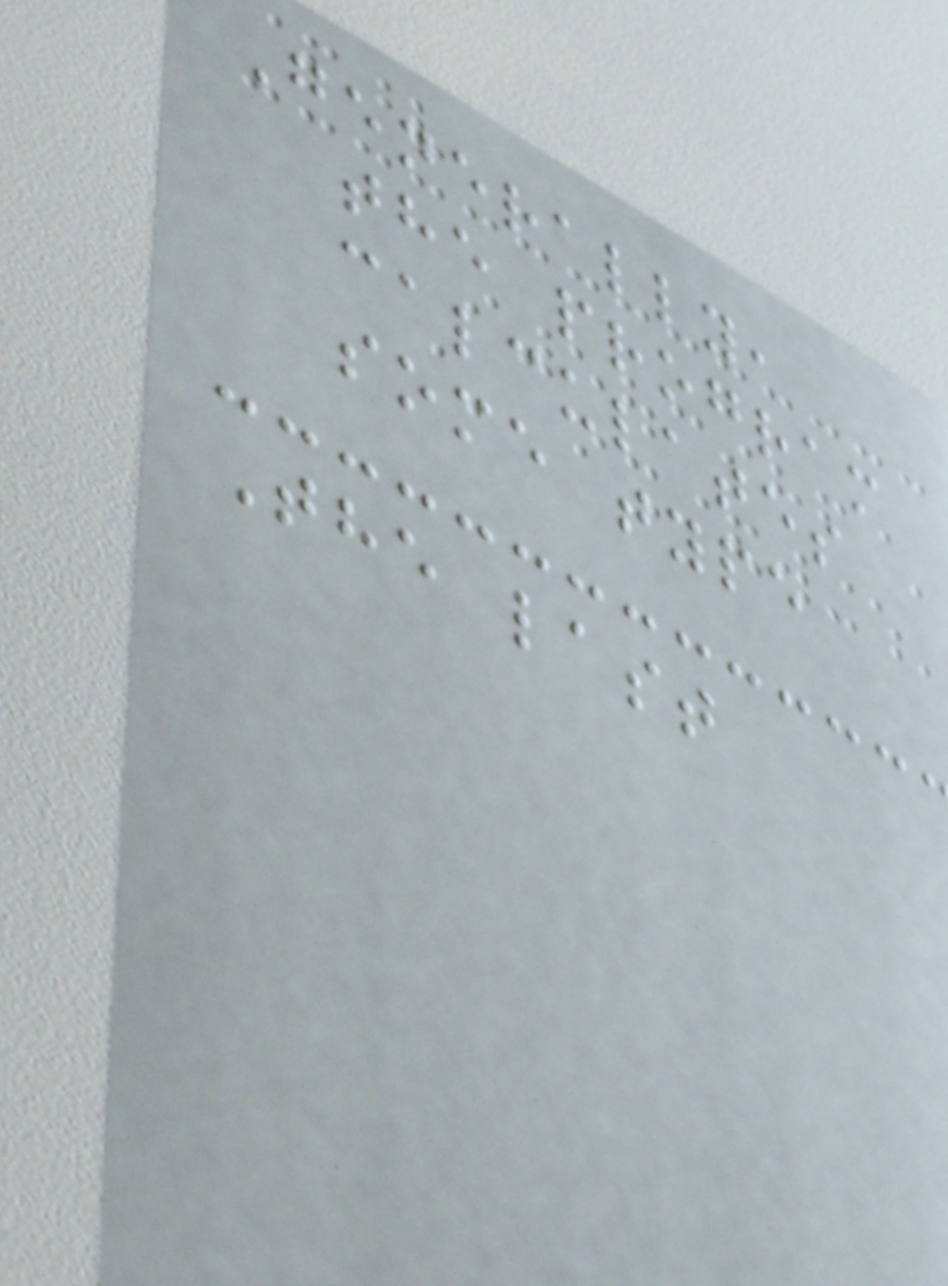Generally,
the program
calculates
some type
The last
